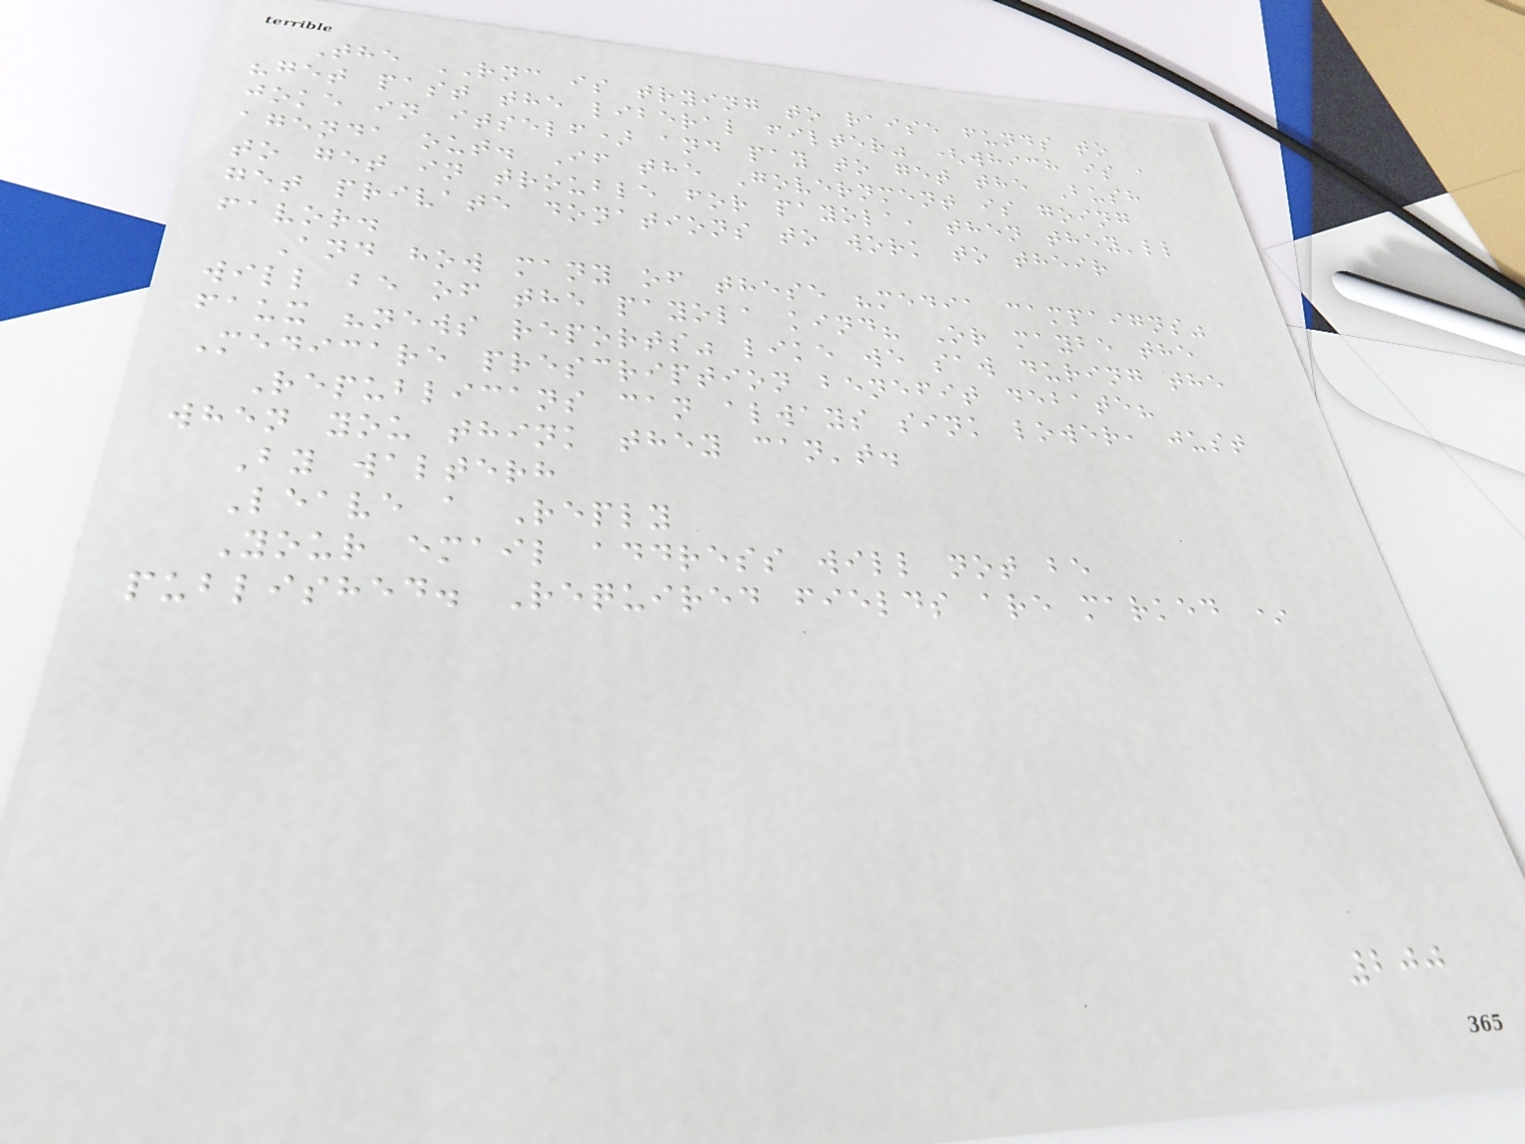The RNC is trying to raise funds to
"get past the liberal filter" (which is a
joke in itself) and pay to get the Bush
agenda out. If the Government is going
to get in trouble for payola, then they'll
get private donations to work to their
favor.
And how many of these "media campaigns"
will be of the payola kind? Or maybe the
faux "news reports" like we saw during the
Medicare prescription benefit debate?
Republicans can always sink lower, just
when you think they can't.
By walterh
Leave a Reply
Your email address will not be
published. Required fields are marked *
200
